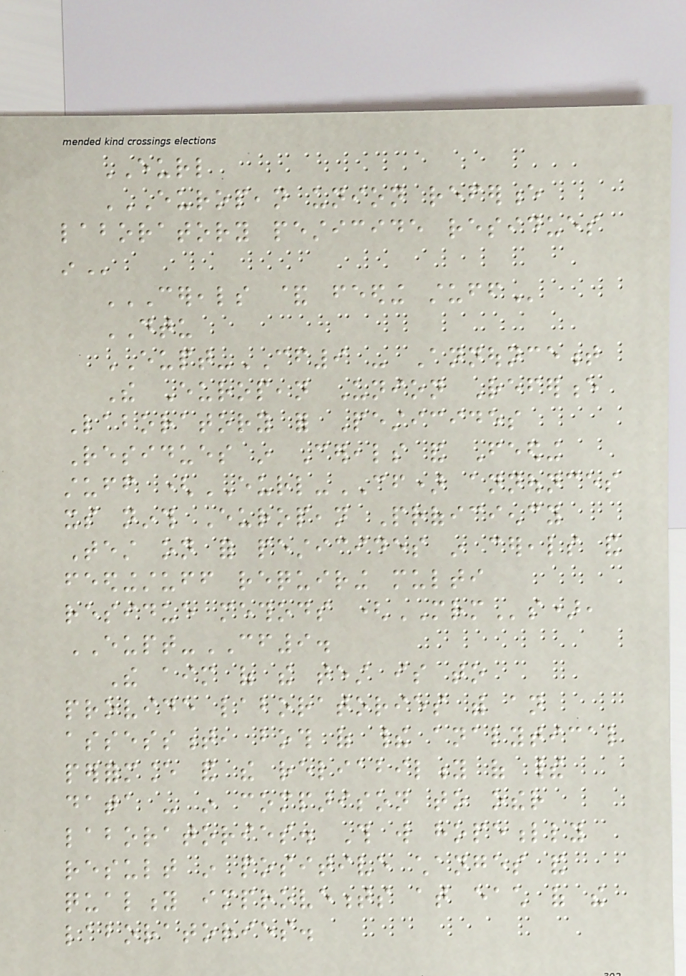EURL
EUROPEAN UNION REFERENCE
LABORATORY PESTICIDE RESIDUES
IN
CEREALS & FEEDING STUFF
DTU
EUPT-CF9 - Announcement
The European Union Reference
Laboratory for Pesticides
Residues in Cereals and Feeding
stuff (EURL-CF) announces
its ninth European Proficiency
Test on for pesticides in cereals and
feedingstuff requiring multi
residue methods (MRMs),
EUPT-CF9.
The aim of the test is to
provide laboratories with an
assessment, both of their analytical
performance and the reliability of their
data - in comparison to other
laboratories. This will hopefully
result in positive changes and
quality improvements at each of the
laboratories.
